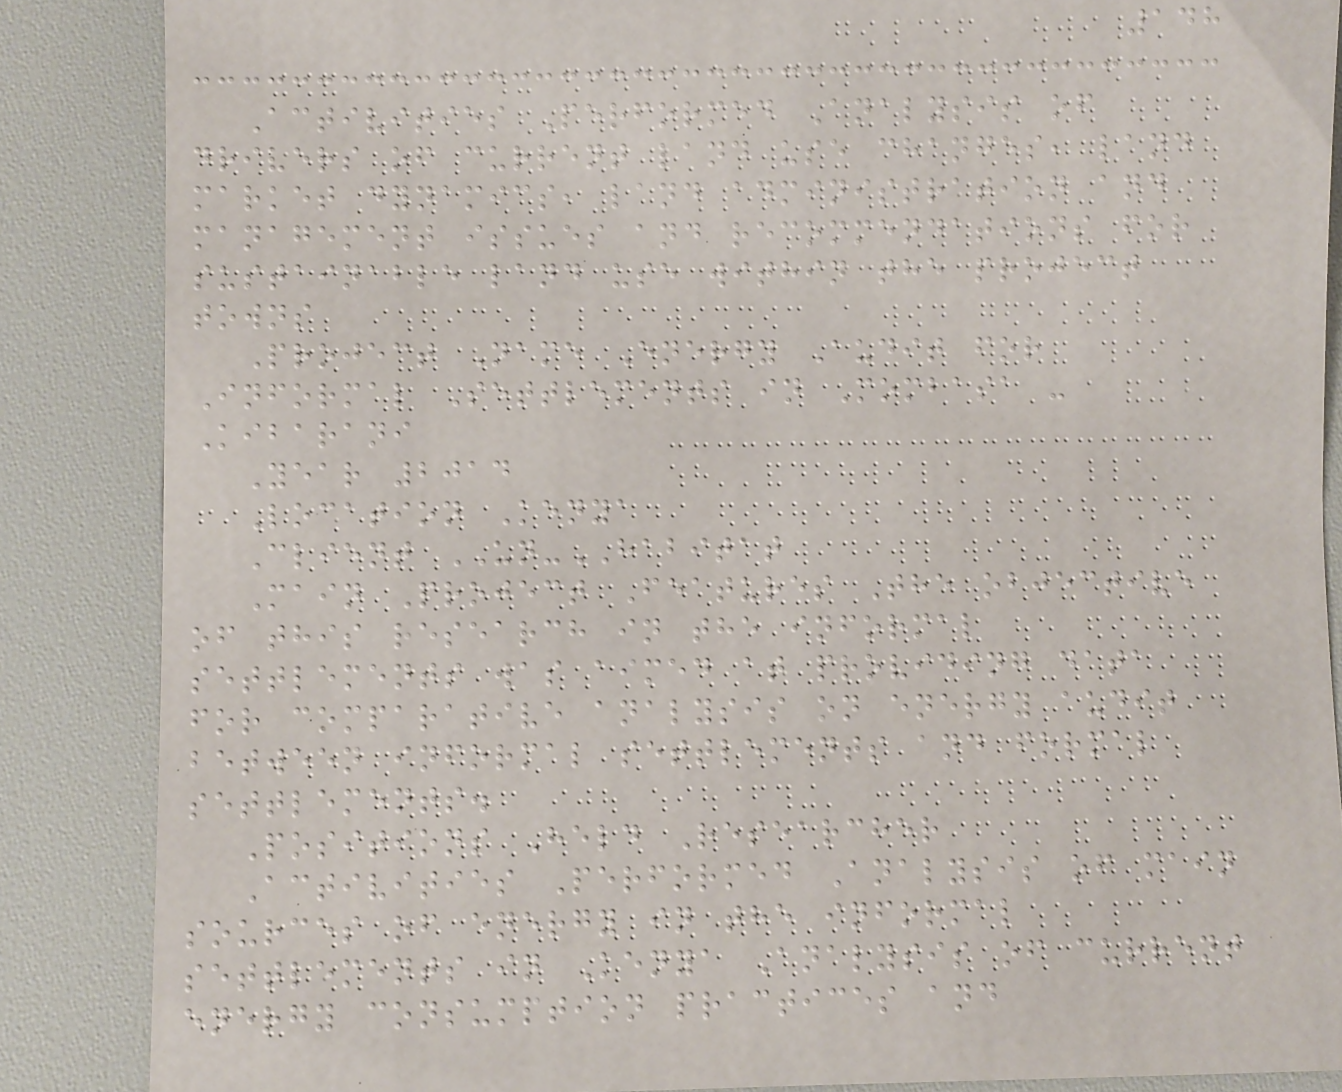148
Activities Performed Analysis of
drivers of current land use changes, land
market dynamics, land administration and
management issues and recommendations for
sustainable land use within the project
towns
Project Name Energy Audit for
Informal Settlements in Mombasa -
Kibarani
Year 2014
Location Kenya
Client UN-HABITAT
Main Project Features The objective
of this research in the informal
settlements was aimed at providing data
for comparative analysis on energy audit
between informal settlements and formal
settlements.
Positions Held Researcher
Activities Performed Analysis of main
sources of energy in the informal
settlements in Kenya Analysis of current
energy consumption practices and
